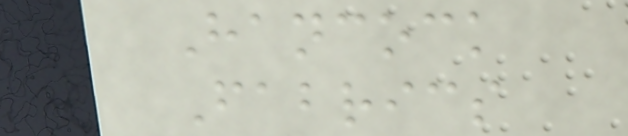Hancock
Fabrics
